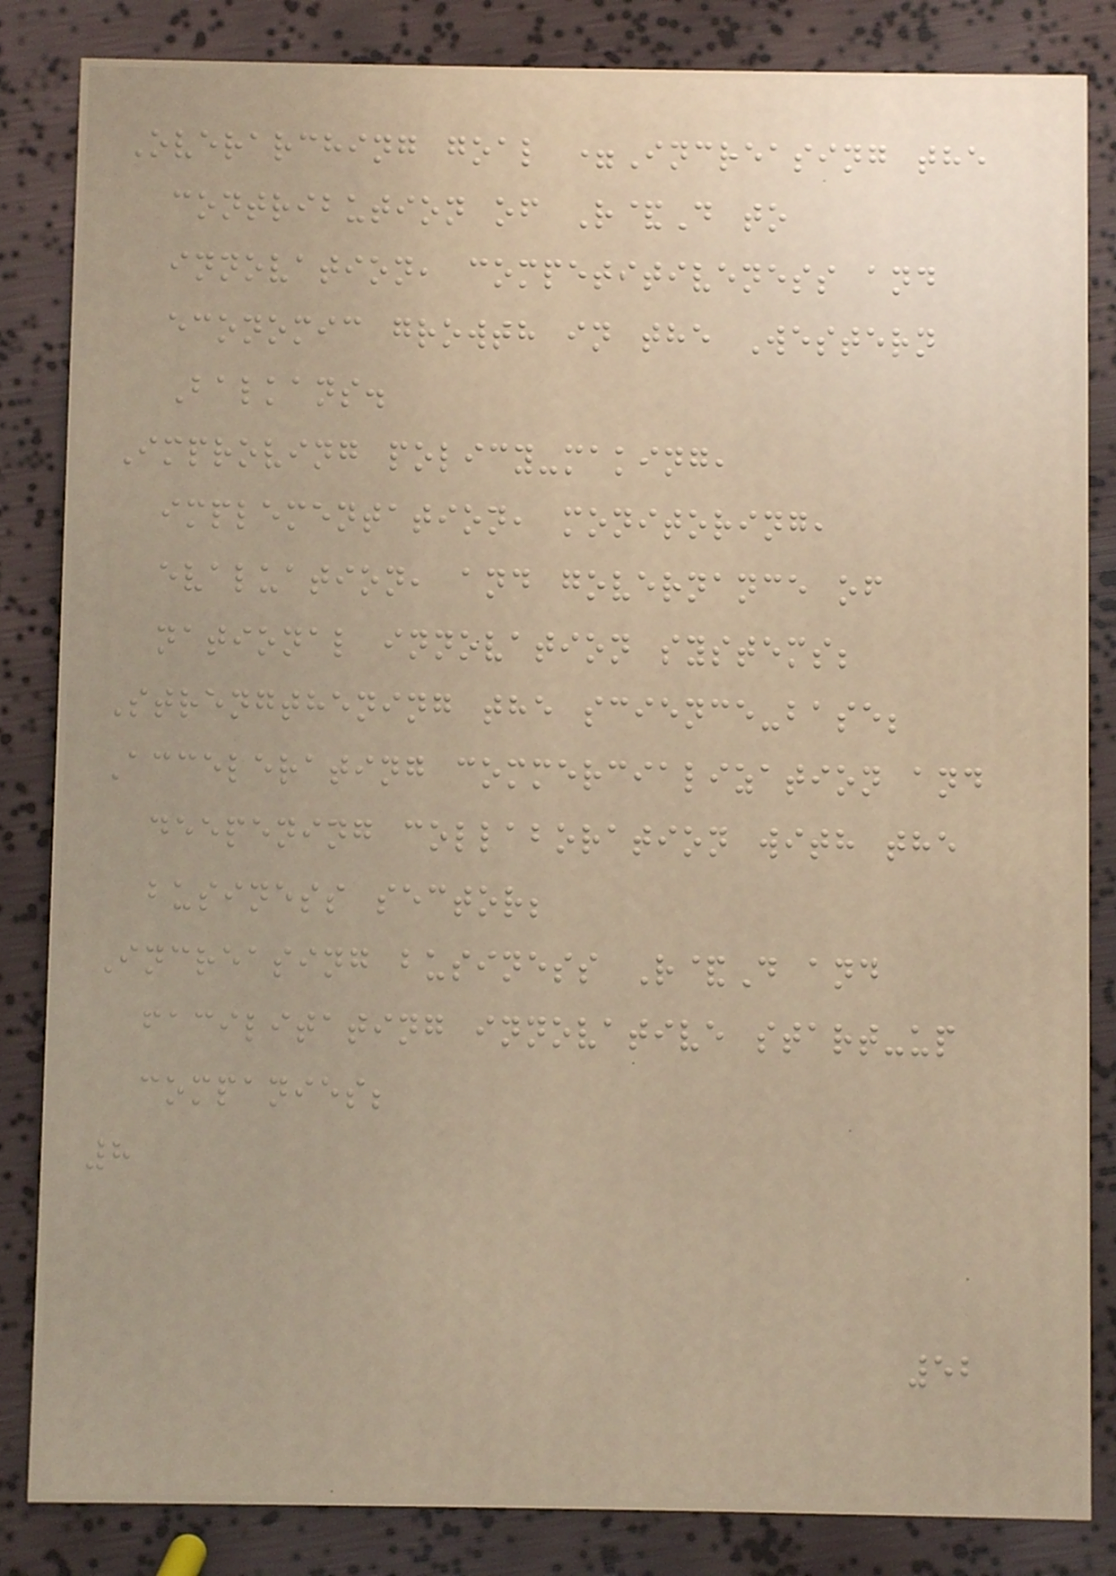Overarching goal =Increasing the
contribution of R&D to
innovation, competitiveness and
economic growth in the Western
Balkans.
Improving policy-making,
implementation, monitoring,
evaluation, and governance of
national innovation systems;
Strengthening the science-base;
Accelerating commercialization and
deepening collaboration with the
business sector;
Increasing business R&D and
facilitating innovative start-up
companies;
8
52
